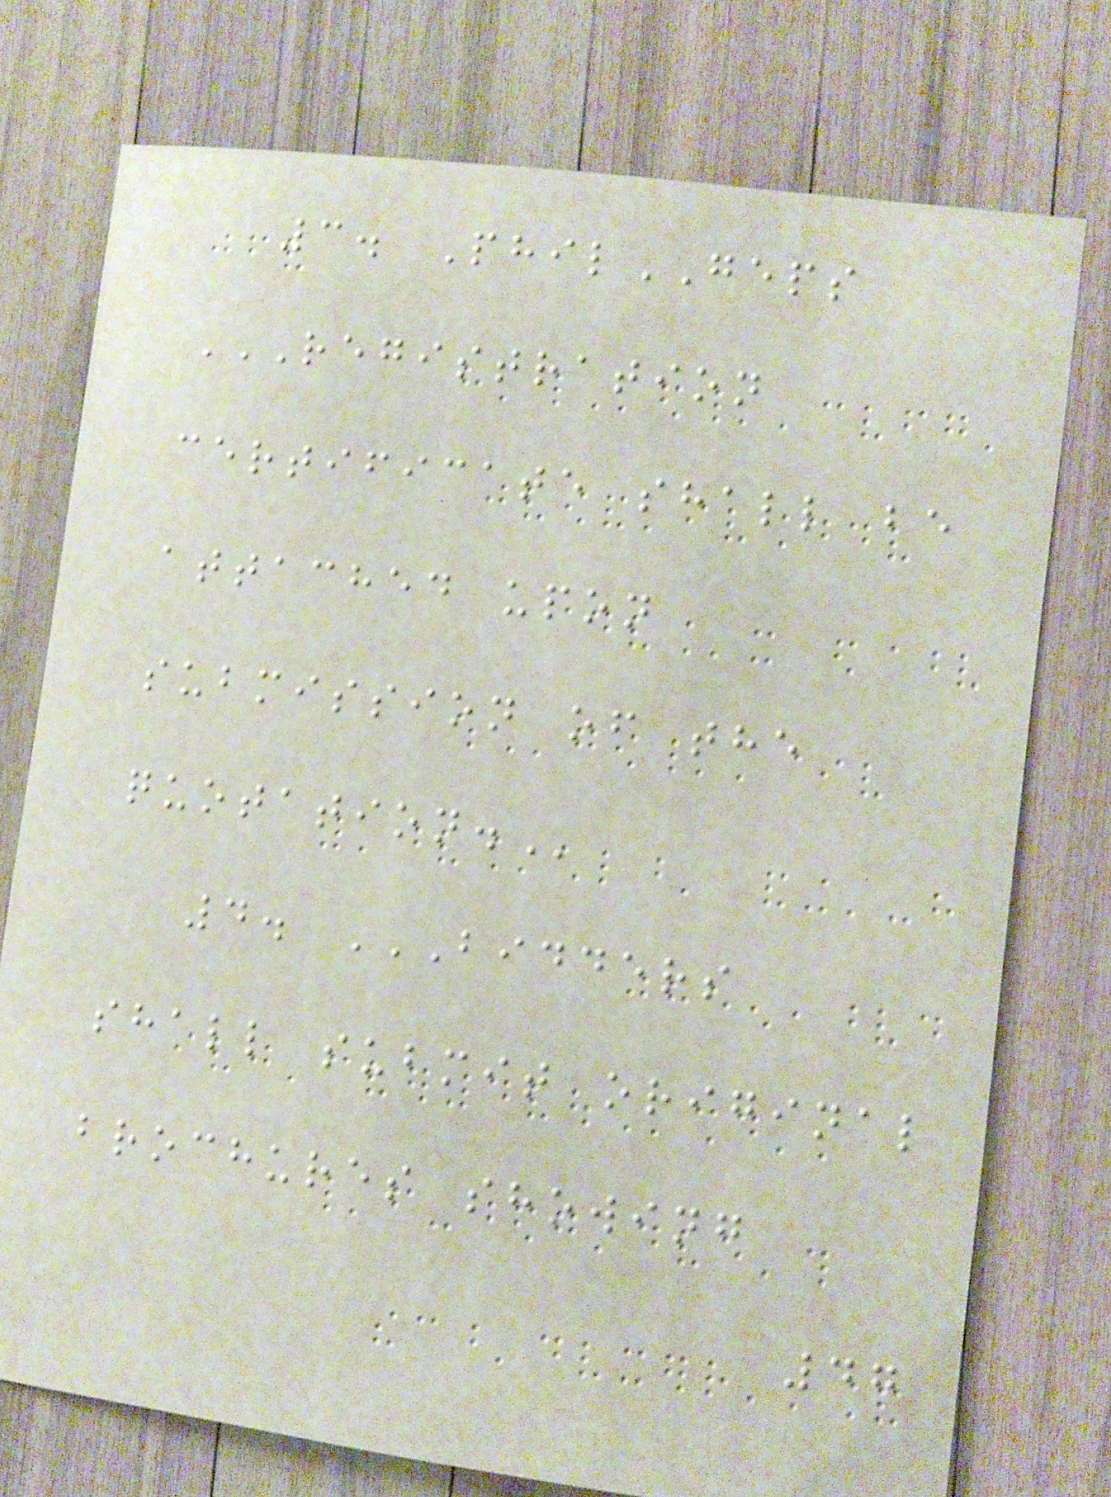3. PhilGEPS
REGISTRATION
CERTIFICATE SHALL BE
ATTACHED UPON
SUBMISSION OF THE
QUOTATION.
4. BIDDERS
SHALL SUBMIT ORIGINAL
BROCHURES SHOWING
47
